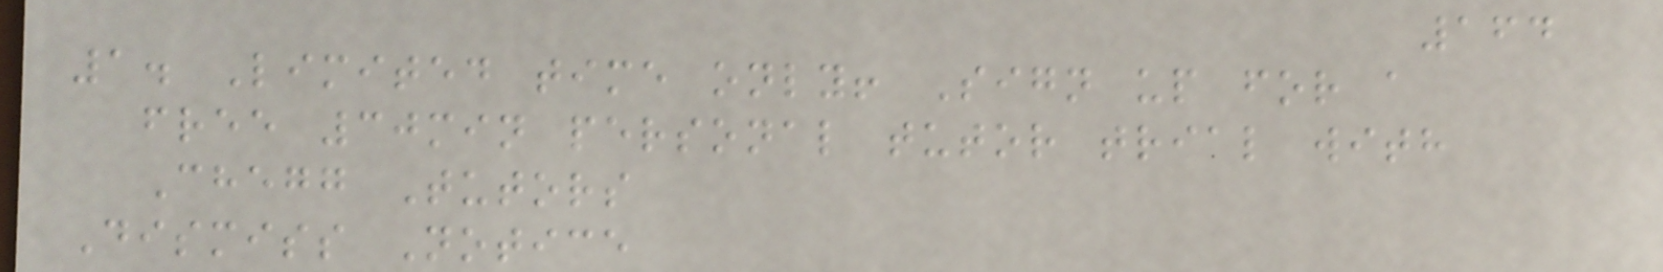164
1. Limited time only! Sign up for a
free 30min personal tutor trial with
Chegg Tutors
Dismiss Notice
